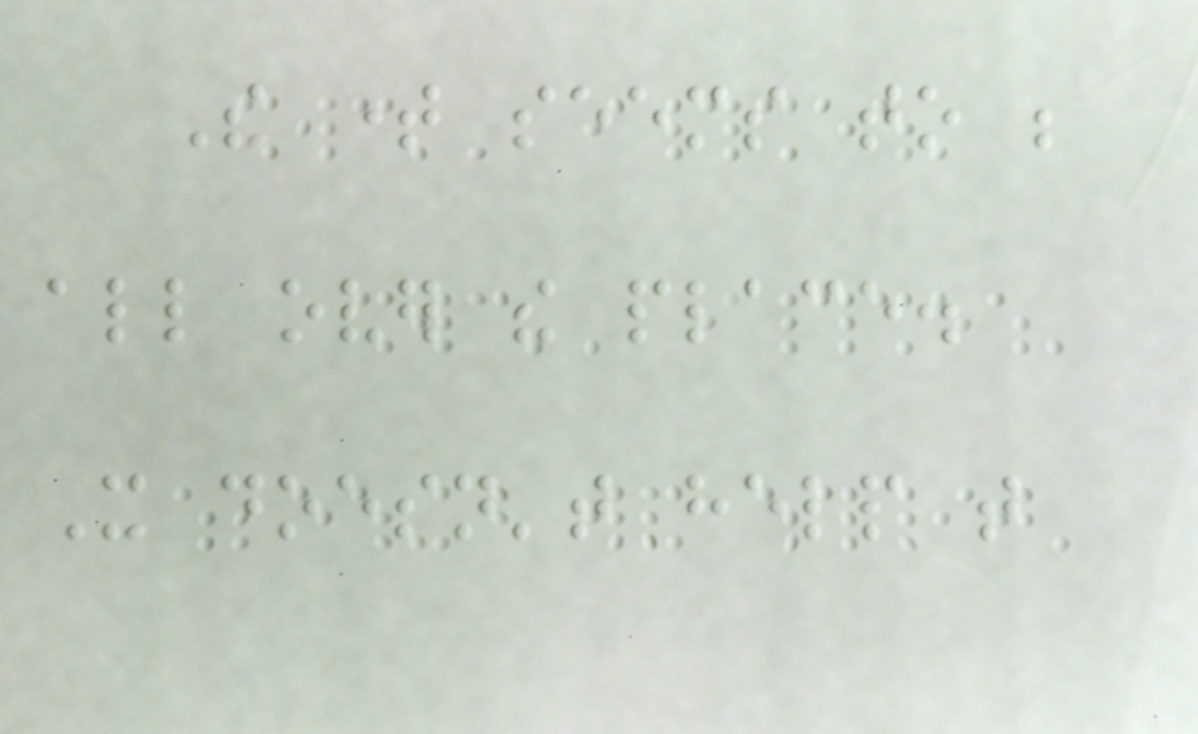The time seems to be
all over the place.
It doesn't help that
